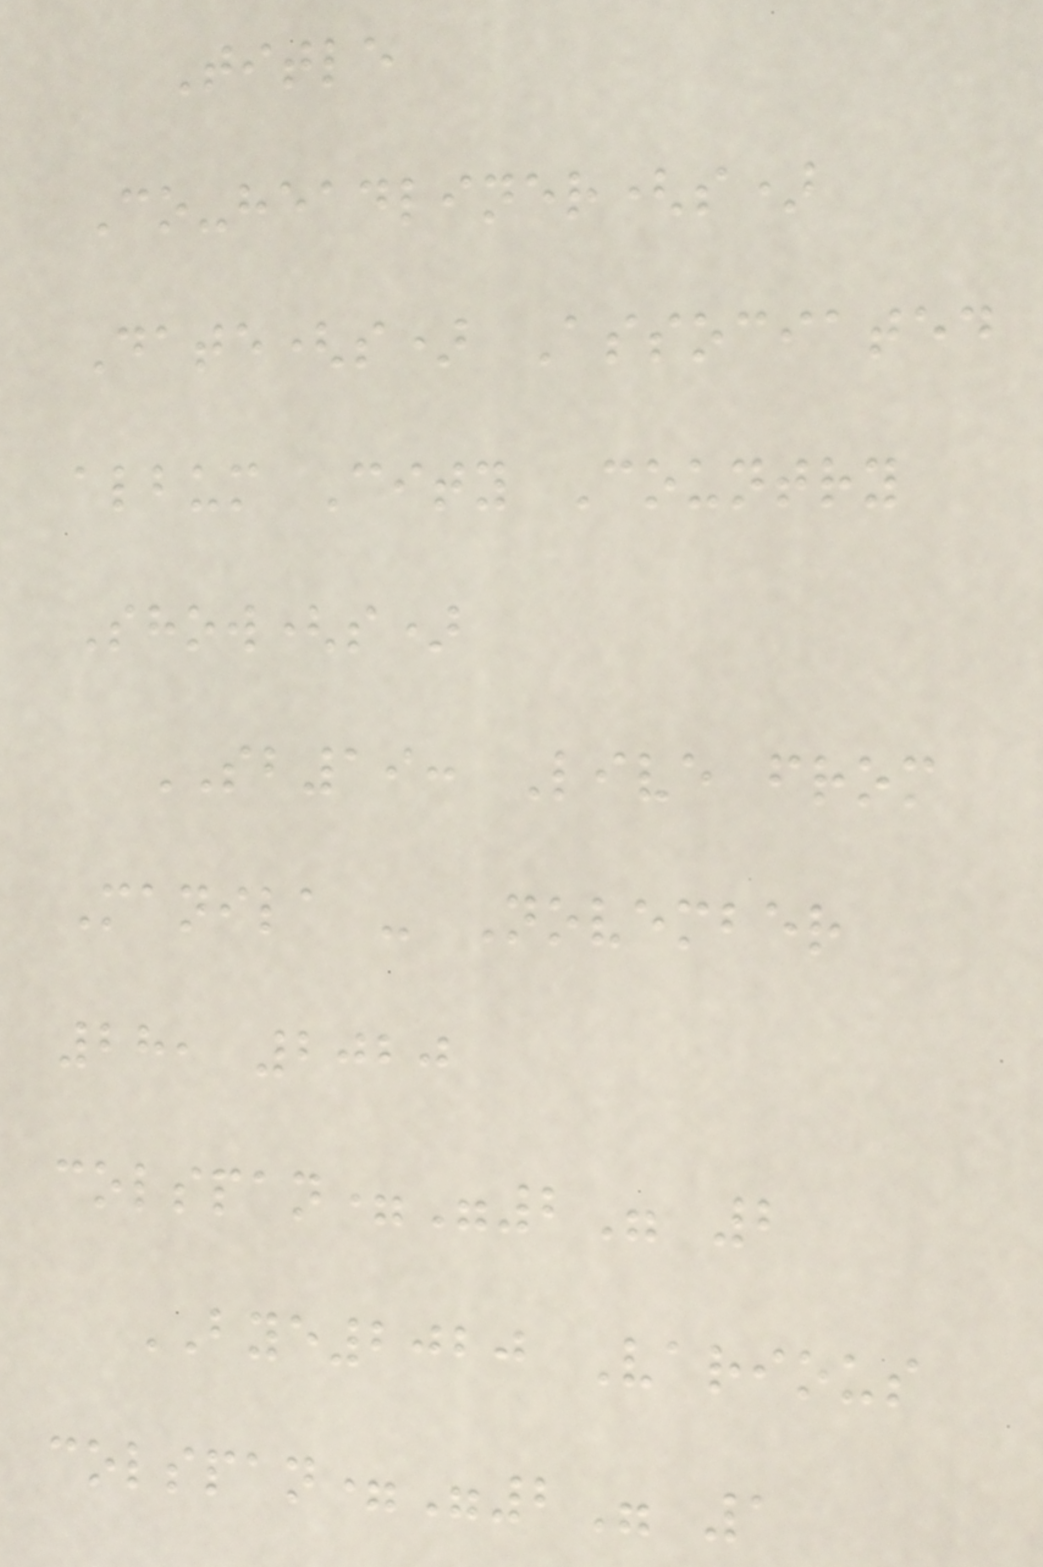Title
Co-headliner(s)
Date(s) Associated
album City Country
Show(s)
SB19: Live from
Manila - November
28, 2020
colspan="2" 2
BYE2020 Various
colspan="2" 1
